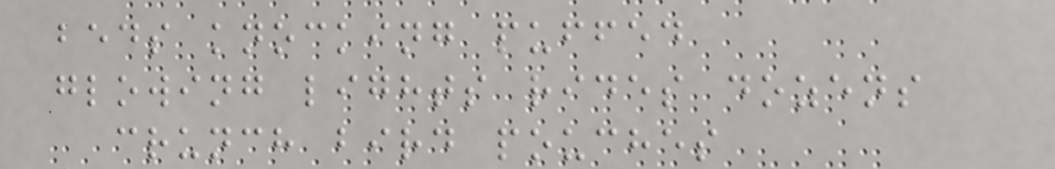beds knocking puffed
glowing lights rides dozens
crunch bird pouches
